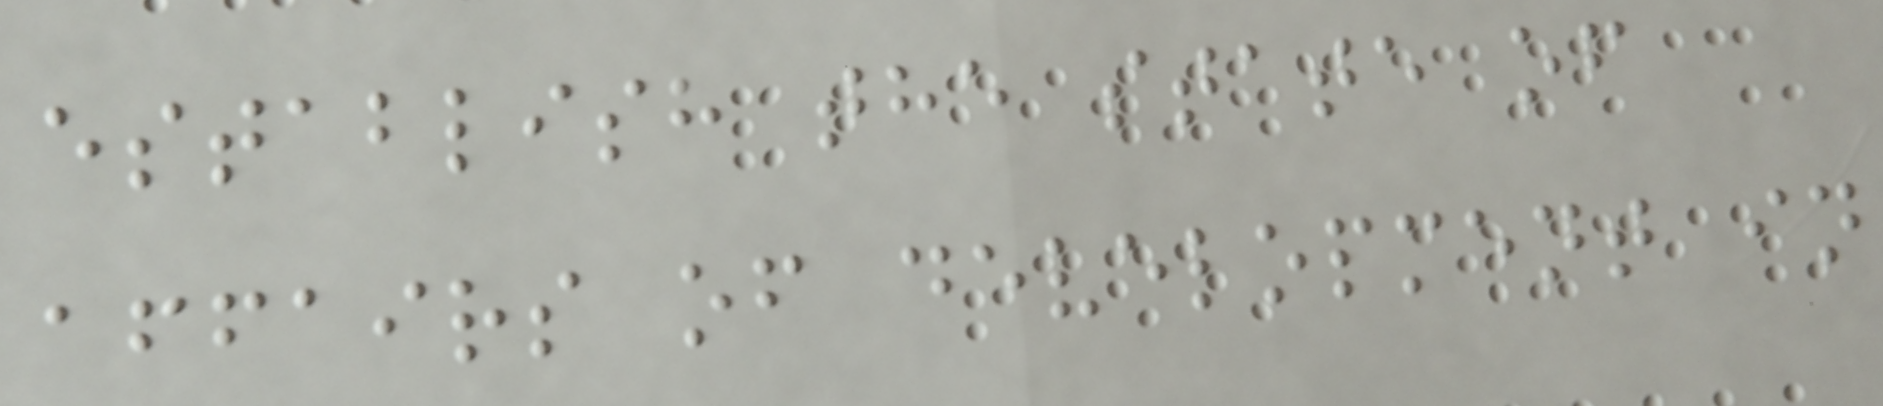establish the state of
affairs of development in
